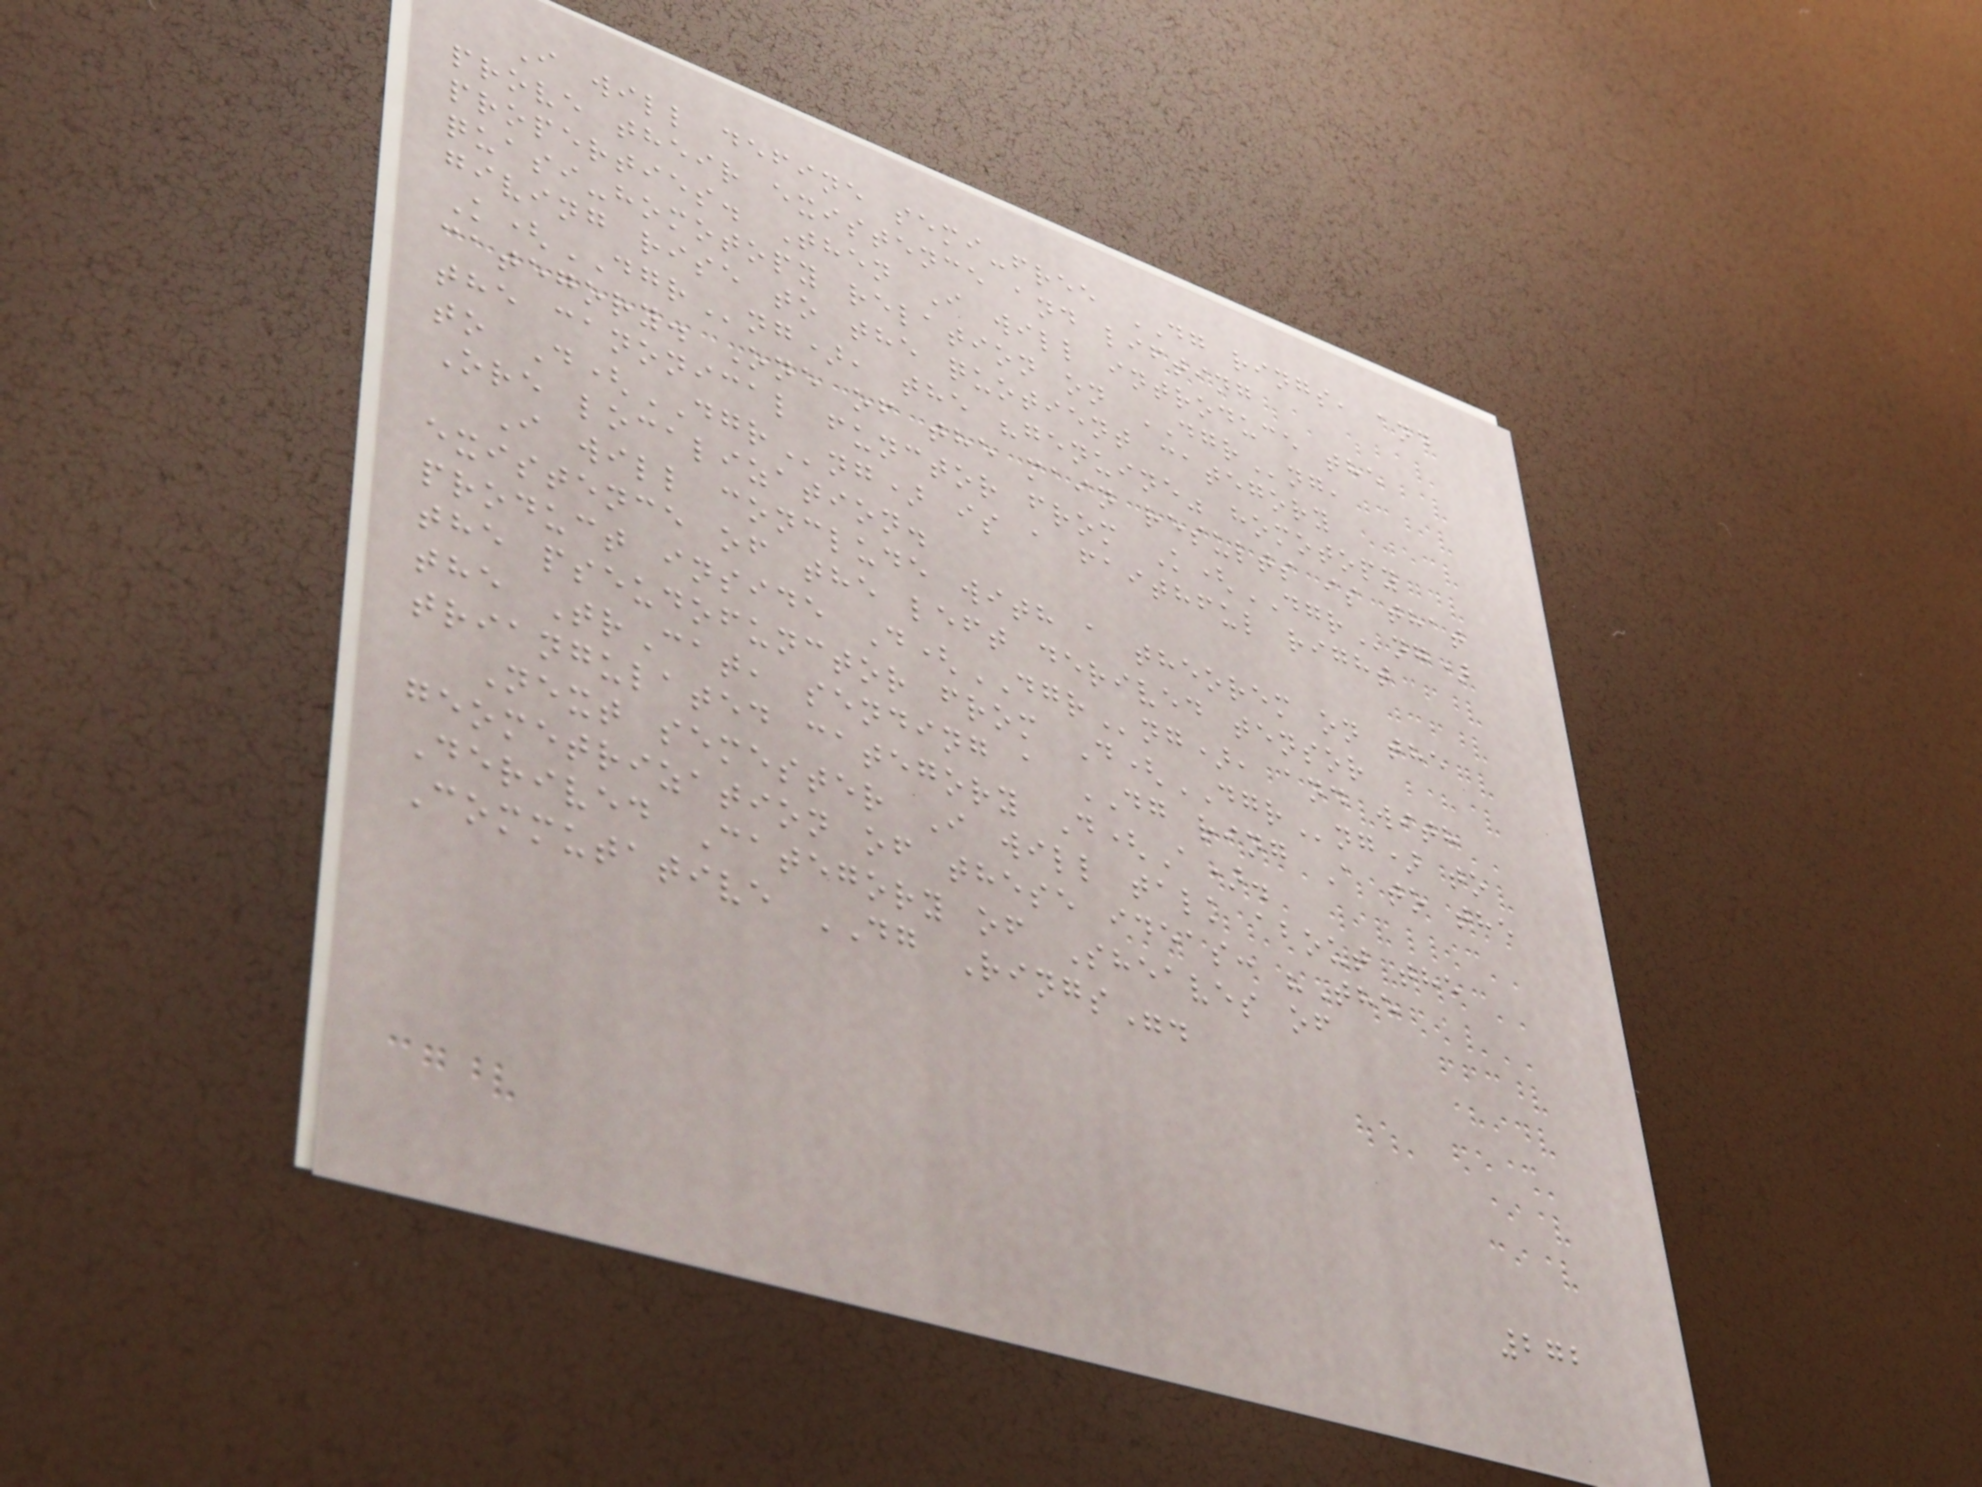I will define semi-free DG rings, and
prove their existence and lifting
properties. Then I will introduce the
quasi-homotopy relation on DGRng,
giving rise to the quotient category
K(DGRng), the "genuine" homotopy
category. One of the main results is that
the canonical functor from K(DGRng)
to D(DGRng) is a faithful right
Ore localization.
I will conclude with a theorem on the
existence of the left derived tensor
product inside D(DGRng), and with
the pseudofunctor from D(DGRng) to
the TrCat, sending a DG ring A to the
triangulated category D(A).
Next semester I will talk about the
geometrization of these ideas: "The
Derived Category of Sheaves of
Commutative DG Rings".
272
